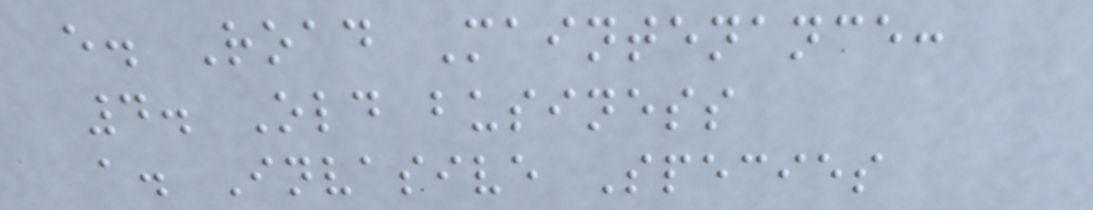e. Road Maintenance:
4. Old business
a. Invasive Species
